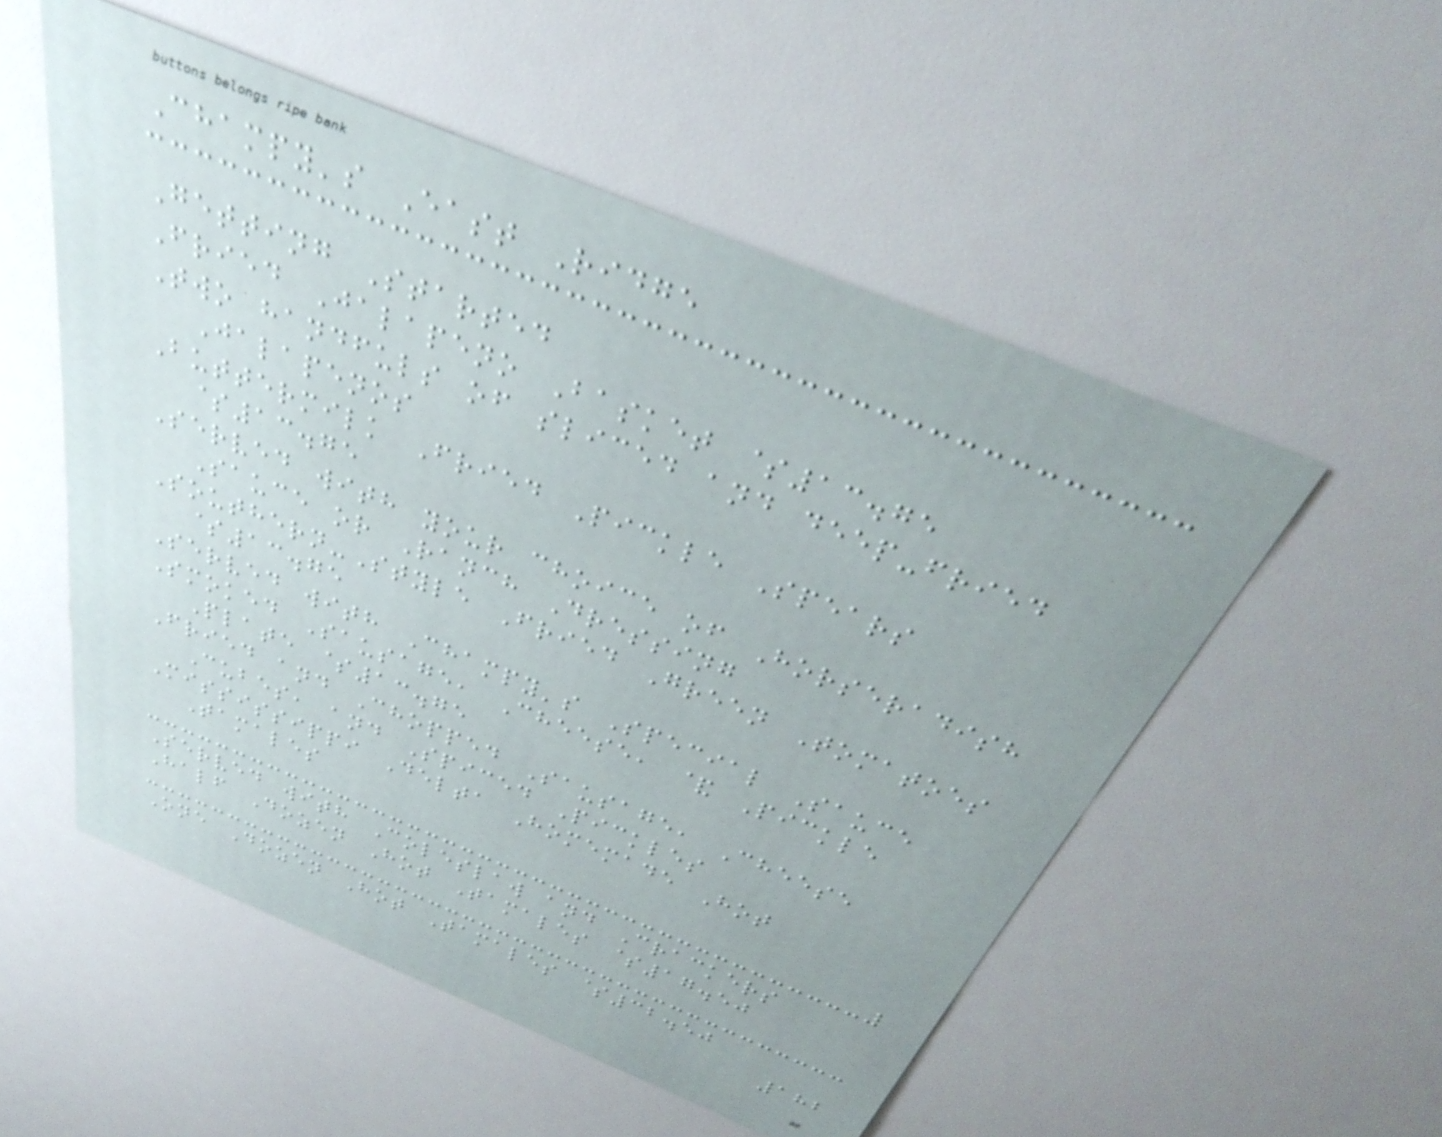Champy's East Ridge
Getting Started
Fried Jalapeno Basket $13.75
Two handfuls of sliced and deep-fried
Jalapenos
Buttermilk Fried Pickle Spears
$13.75
Served with your choice of Horseradish
Sauce or Ranch Dressing
Southern-Style Fried Green Tomatoes
$13.75
Served with Champy's Special Sauce
Smoked Sausage, Cheese, & Pickle
Plate $13.75
Fried and Chopped Sausage, Cheese
Cubes, and Spiced Pickles
Mississippi Delta Homemade Hot
Tamales
Served with Coleslaw and Crackers
Half Dozen Hot Tamales $17.50
One Dozen Hot Tamales $32.50
182
